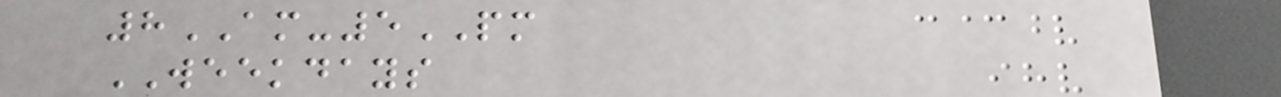8AM-5PM
WEEKDAYS
